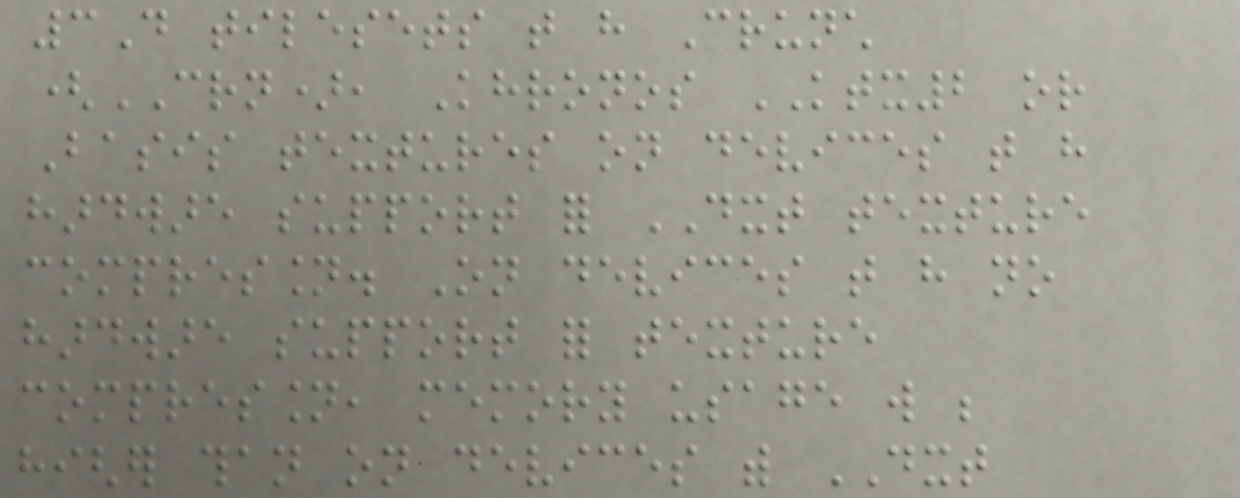3D tilesets that have Crunch
(CRN), Khronos KTX2 or
Basis textures on devices that have
hardware support for DXT texture
compression. On devices that have no
hardware support for texture
compression, memory usage will be
higher than on devices with DXT
